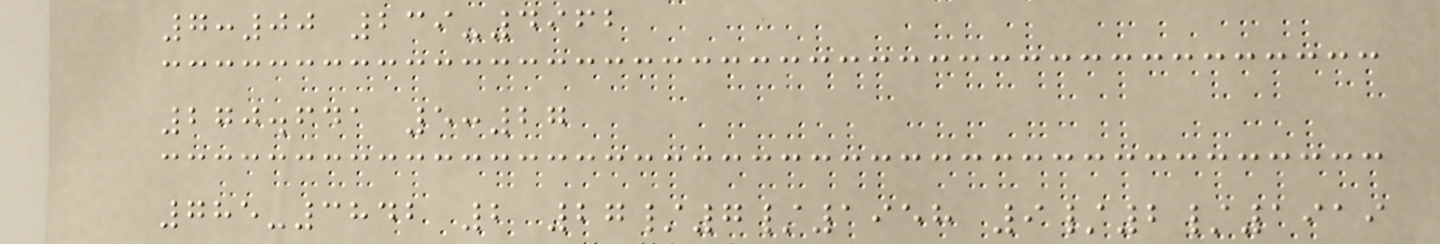7:00 239-4962
270.641 5:27
785-3842 2 27/7/1958 9/2/1919
